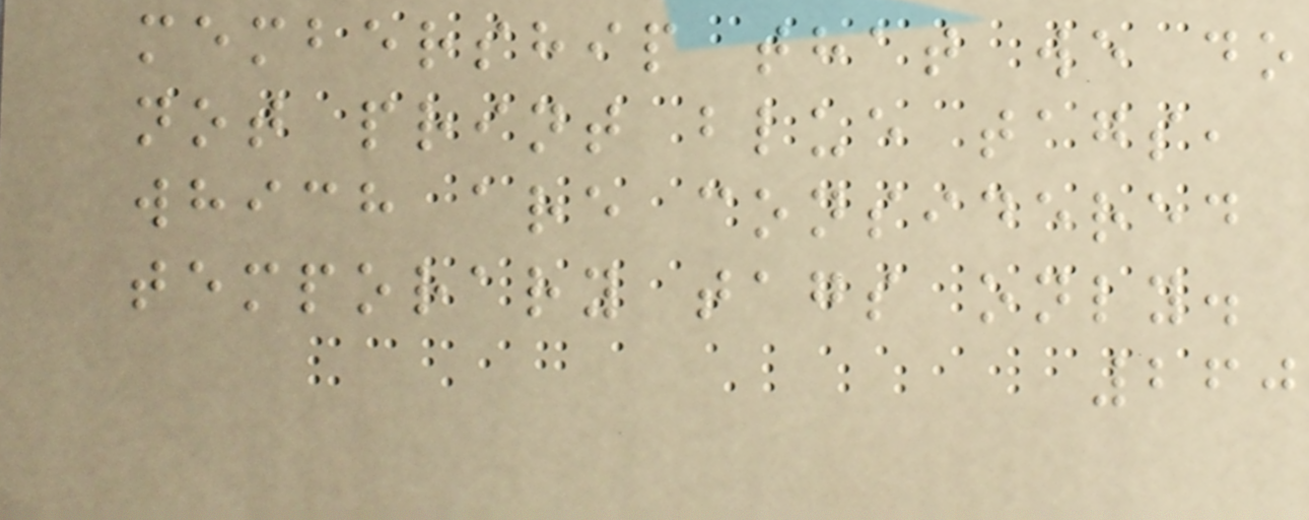membership that we do
not print blue tags,
which are considered
temporary tags only.
260
